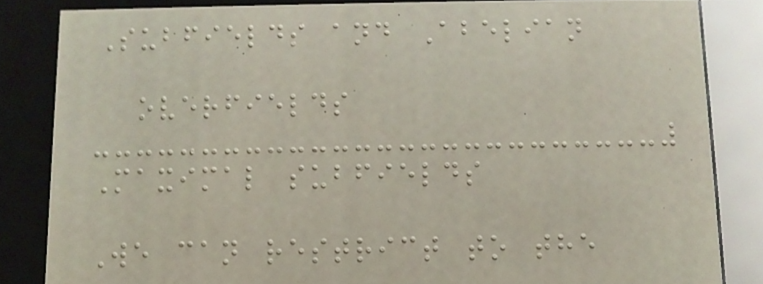Subfields and Abelian
overfields
Maximal subfields
We can restrict to the
